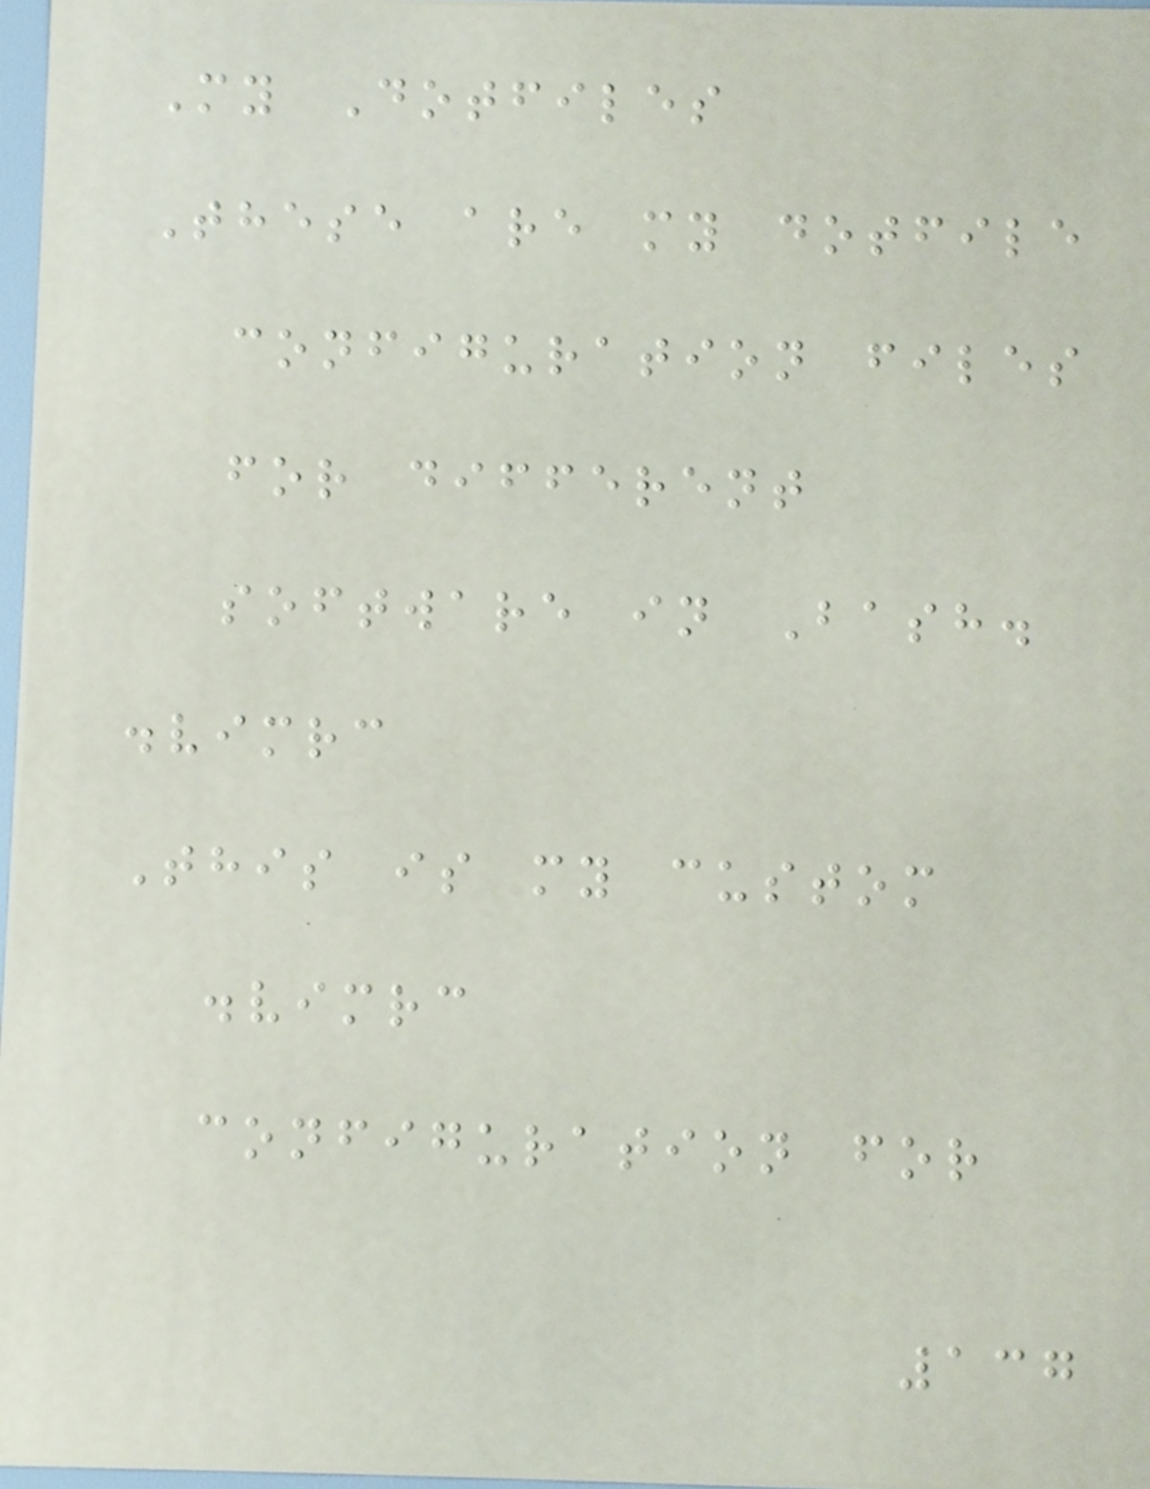My Dotfiles
These are my dotfile
configuration files
for different
software in Bash.
.vimrc
This is my custom
.vimrc
configuration for
137
